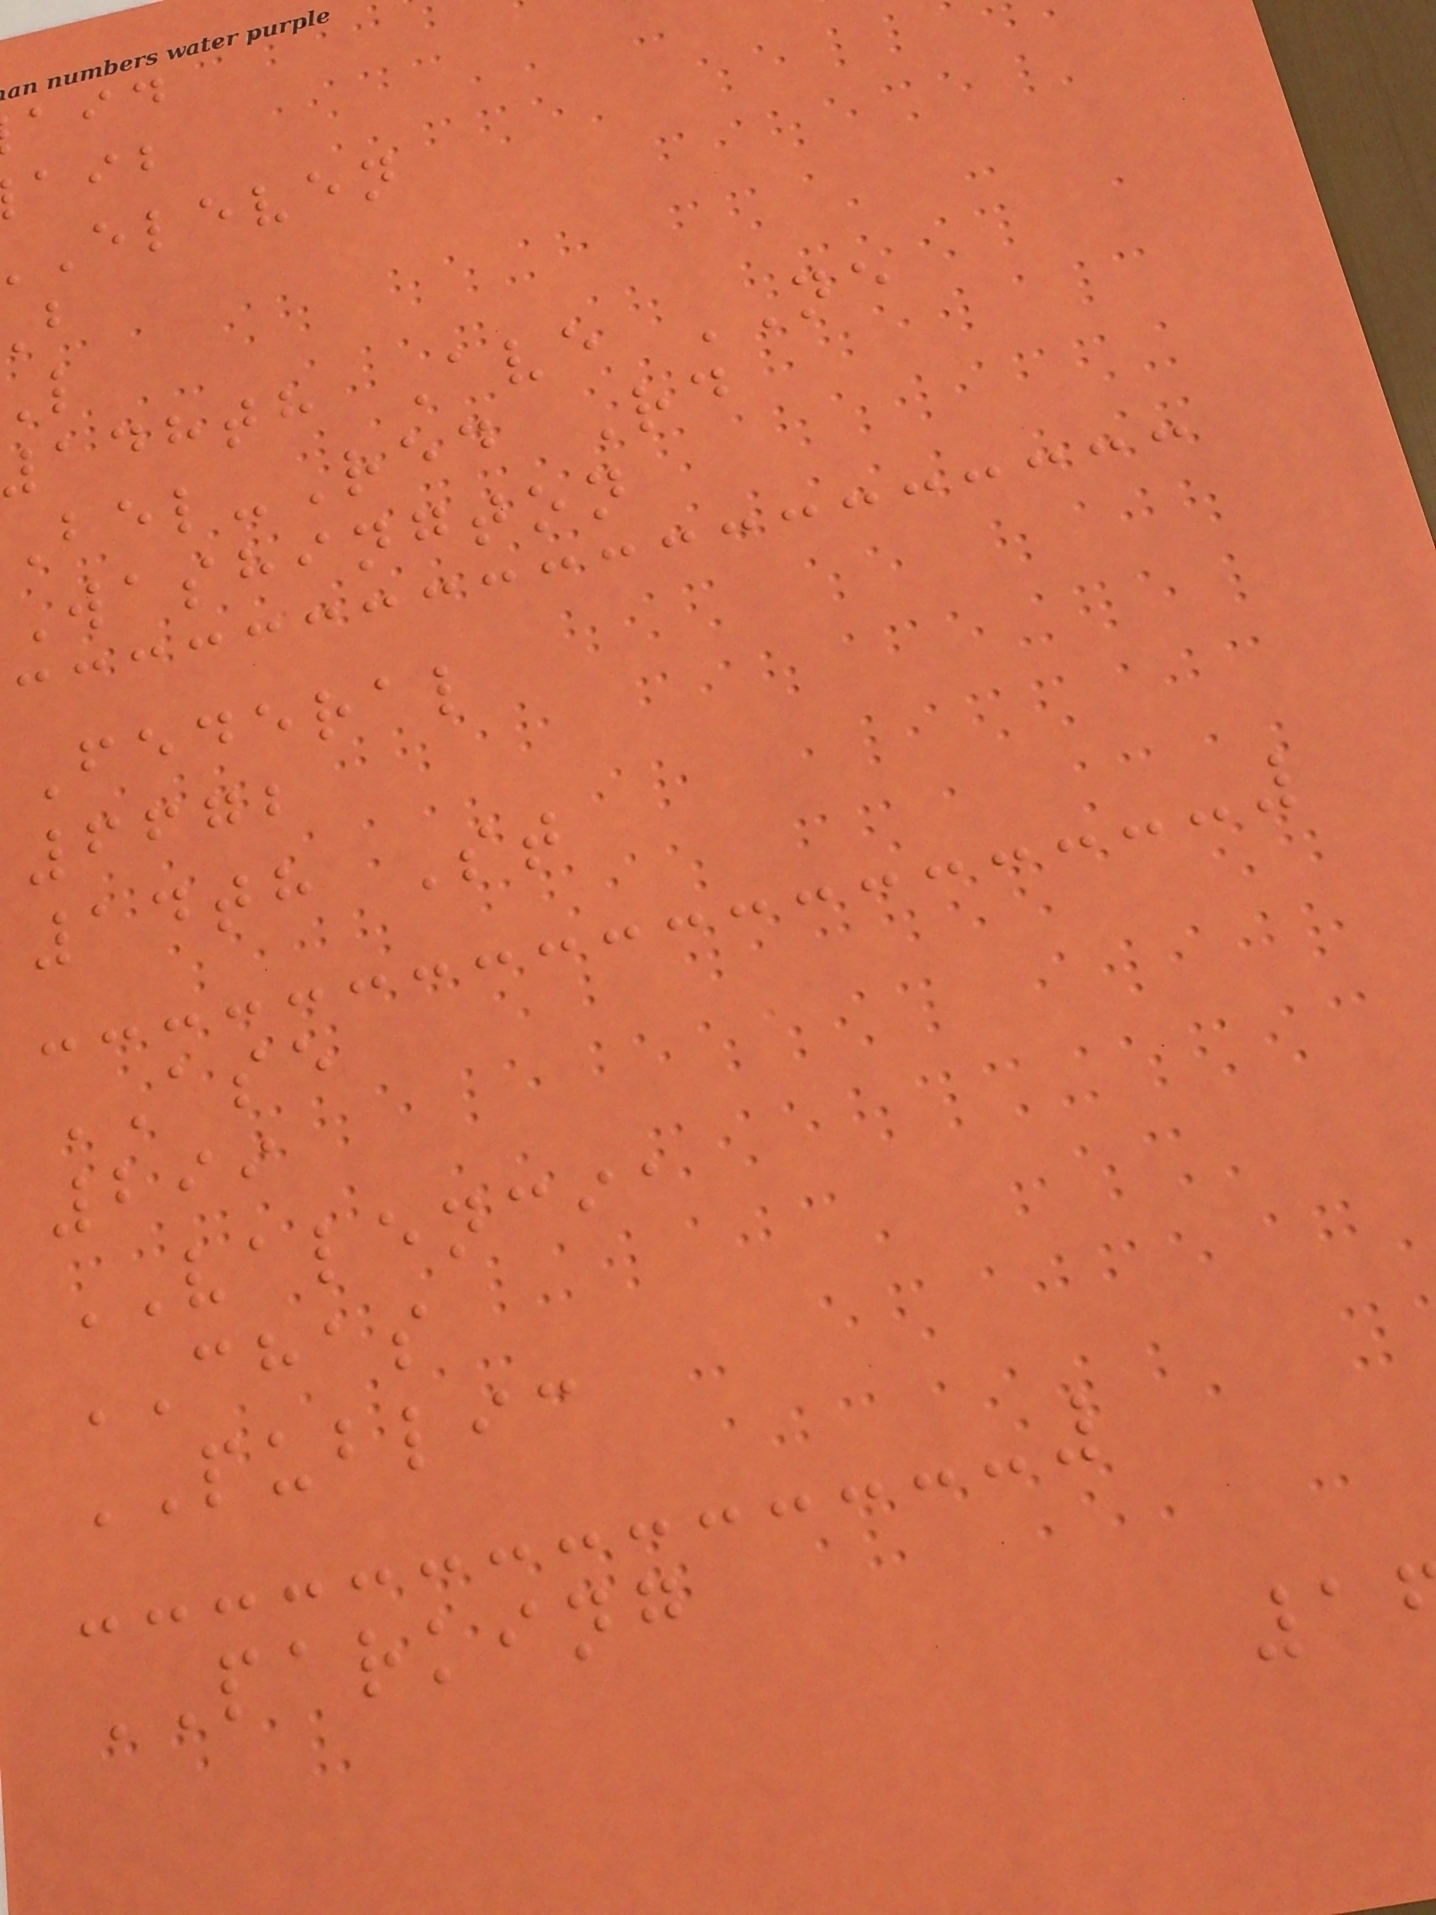eleven
adhth Ave NE
Bel-Red Rd
Washington
Federal
6672
14th St
ASE
299
VALENCIA
CHAS
PUBLIC
PARKING
